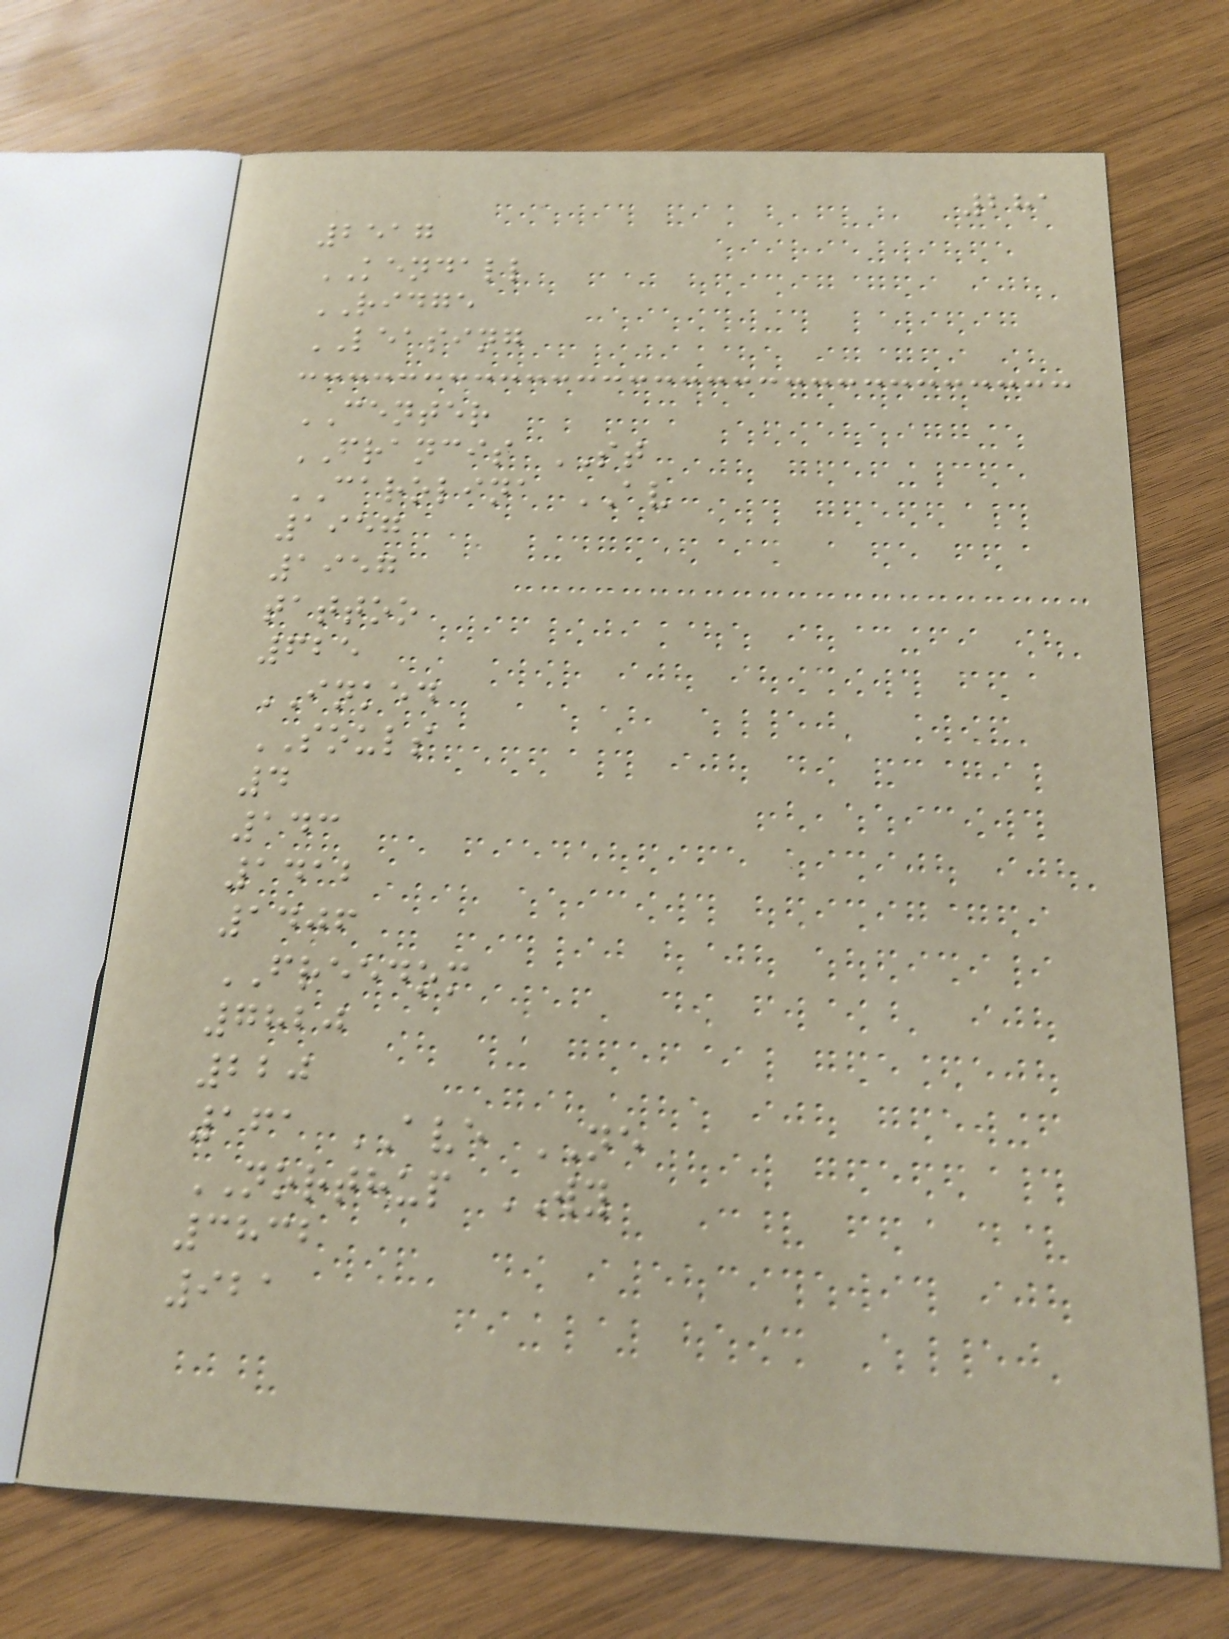281
2517
KENDALL
RIDGE
LEASING
CENTER
FRANCIS ST
CAROLINA AV
1957
1957
tattoo
625
INKED
SOULS
4
143
1412
1406
FREEDOM
7820
220
161 AVE NE
NORTHUP WY
3832
921
